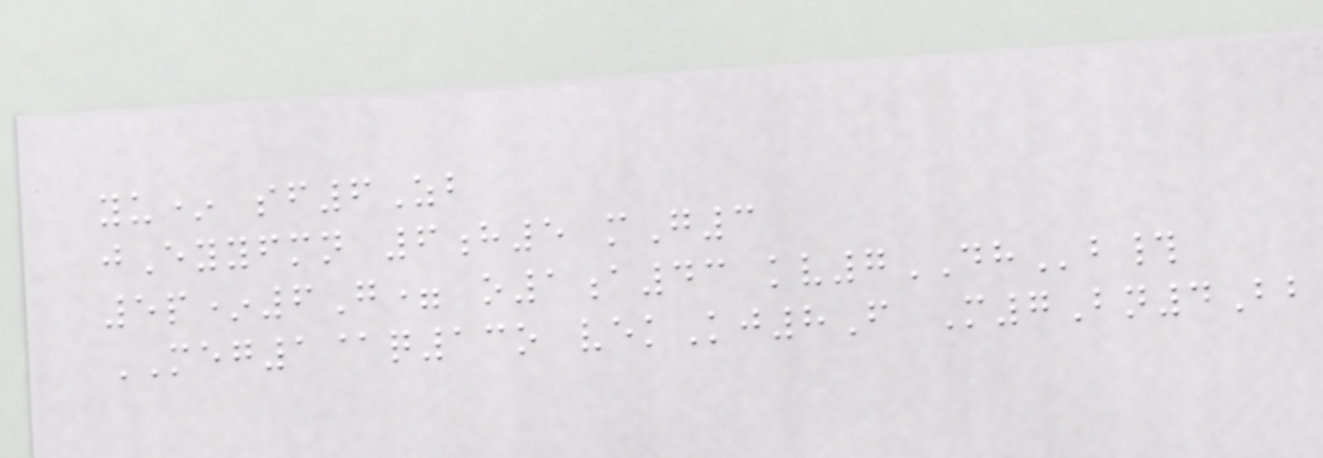yu* sf6Zb
jEyyfmn 6h5 mG3
5p*6G= o1a43 kv7DHb#
MEG1@q13o vekKj8F M7Bn4Bb
